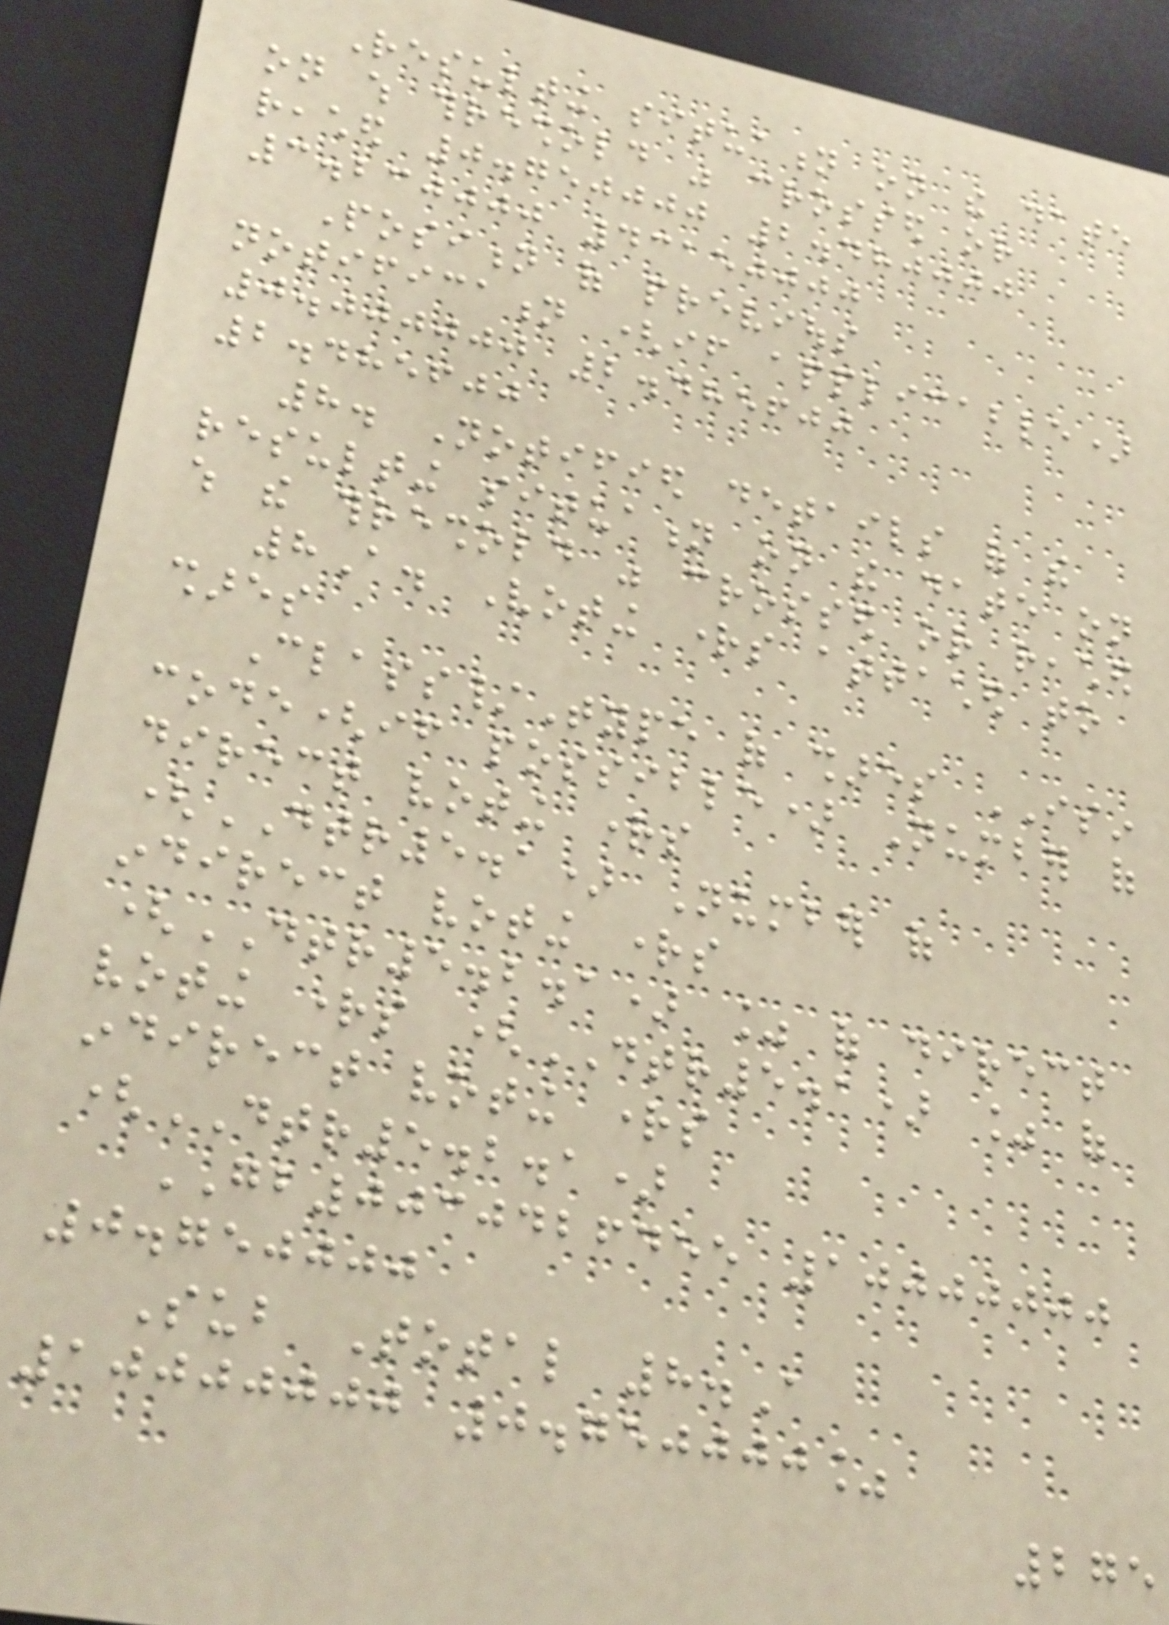Resulting situation on the date
on which threshold was crossed or
reached 0.750000 2.480000
3.230000 43150000
Position of previous
notification (if applicable)
0.000000 2.485600
2.485600
8. Notified details of the
resulting situation on the date on
which the threshold was crossed or reached
8A. Voting rights attached to
shares
Class/Type of shares ISIN
code(if possible) Number of
direct voting rights
(DTR5.1) Number of
indirect voting rights
(DTR5.2.1) % of direct
voting rights (DTR5.1) % of
indirect voting rights
(DTR5.2.1)
GB0030426455 10000000
0.750000
Sub Total 8.A
10000000 0.750000%
275
